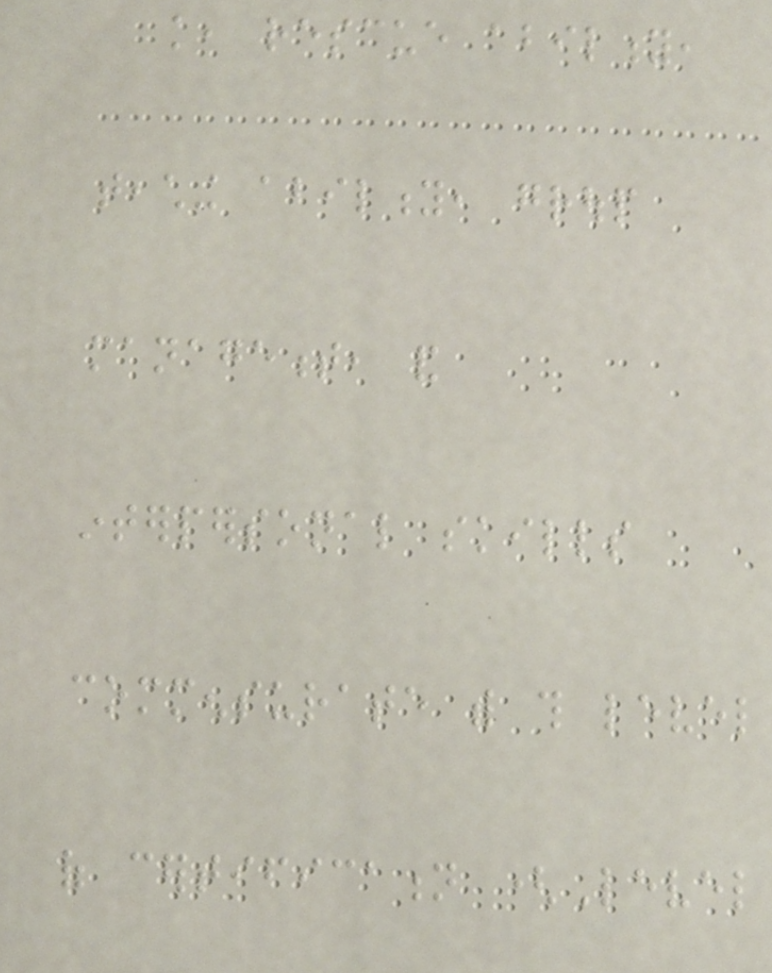knowledge, rescue ability,
teaching ability, group
management, and
interpersonal skills
commensurate with this level
of certification (Level
